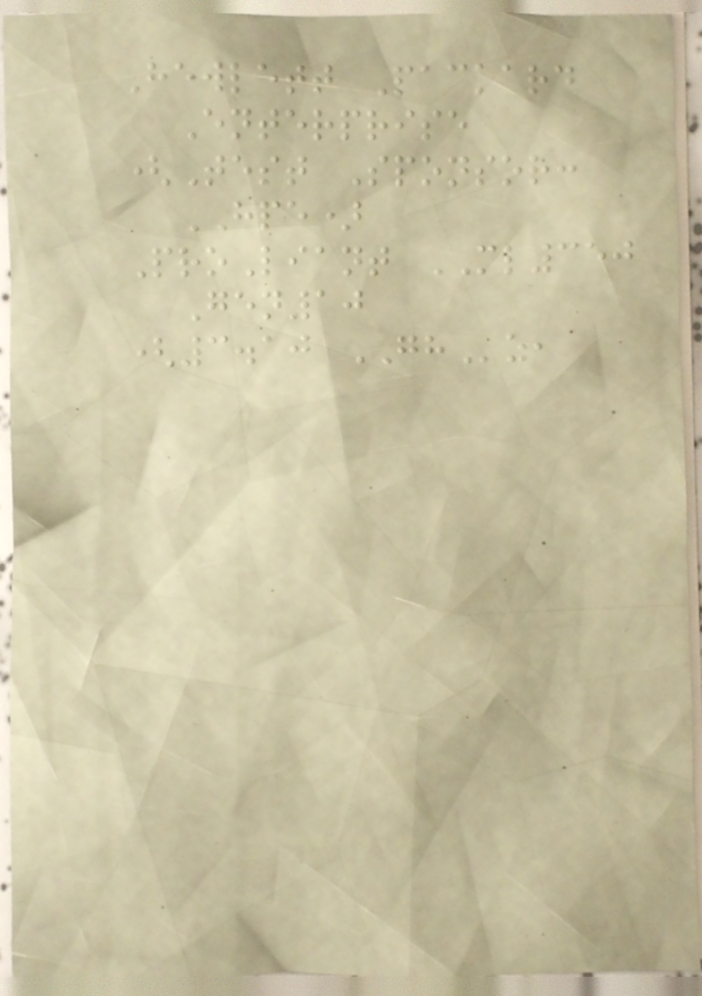Hewlett Packard
Enterprise
(Test Sponsor:
HPE)
ProLiant ML350
Gen10
(3.10 GHz,
